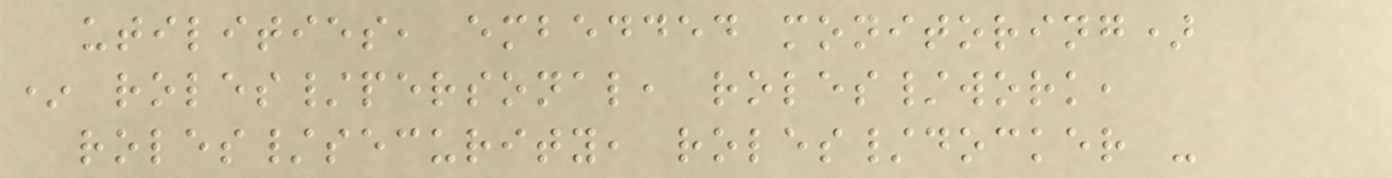utilities, embedded monitoring)
* roles/personal, roles/work,
roles/security, roles/docker -
